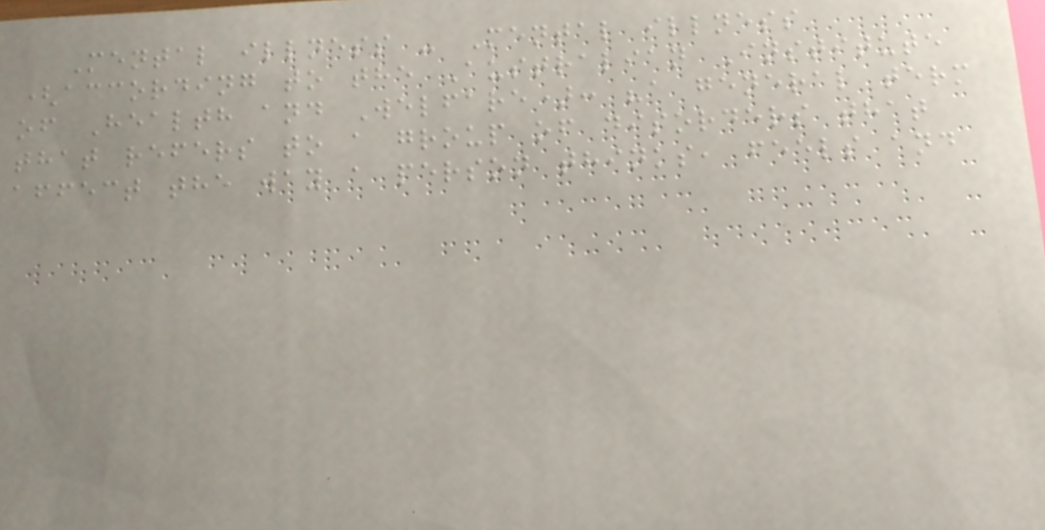Mental illness - Mental illness
(according to the Australian Institute
of Health and Welfare): "a general term
that refers to a group of disorders that
affect the way a person thinks, feels and
